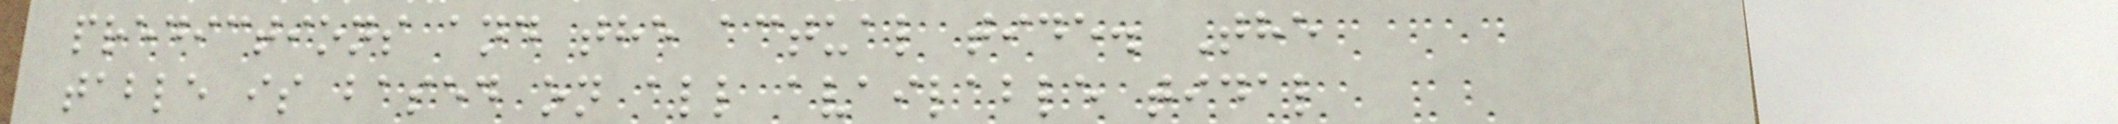predictions and the actual tide. The
table is based on all available tidal
